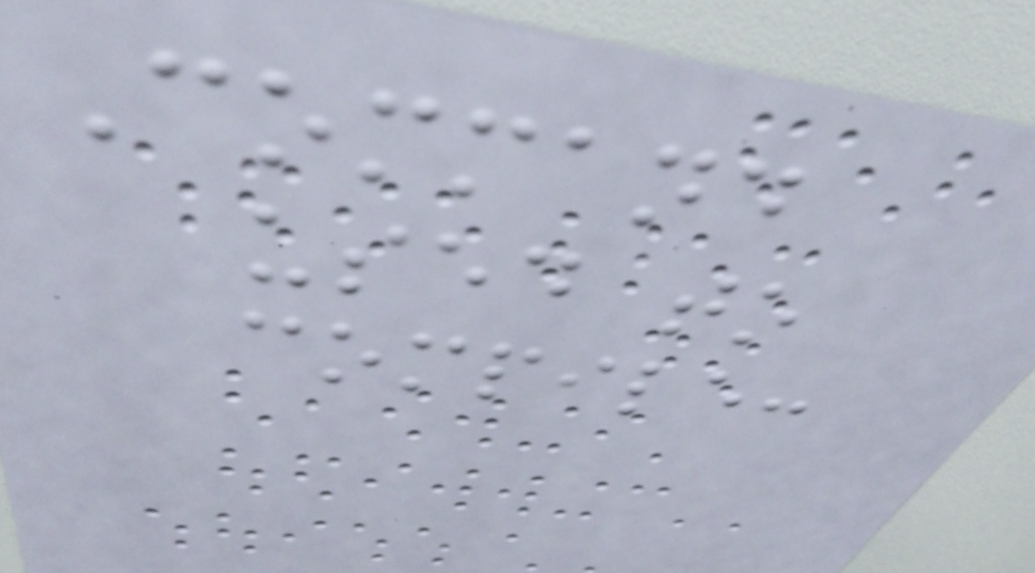Command
used to
compile:
